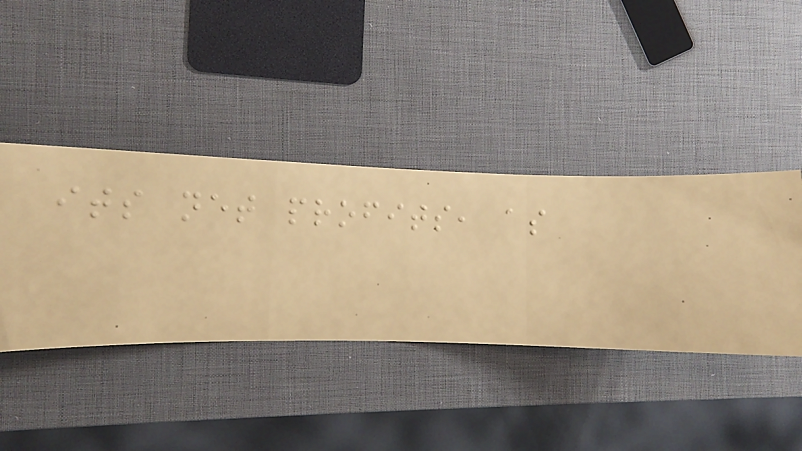its net profits, as
